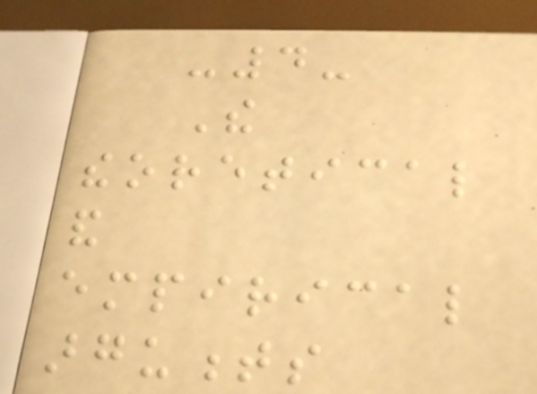-4-
The
theoretical
and
empirical
arguments
